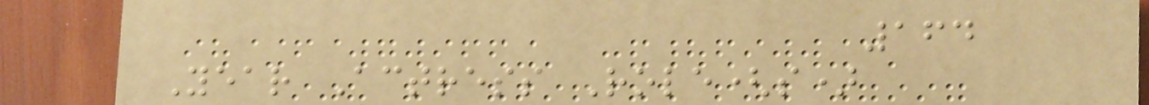164
Year Actress Role(s)
